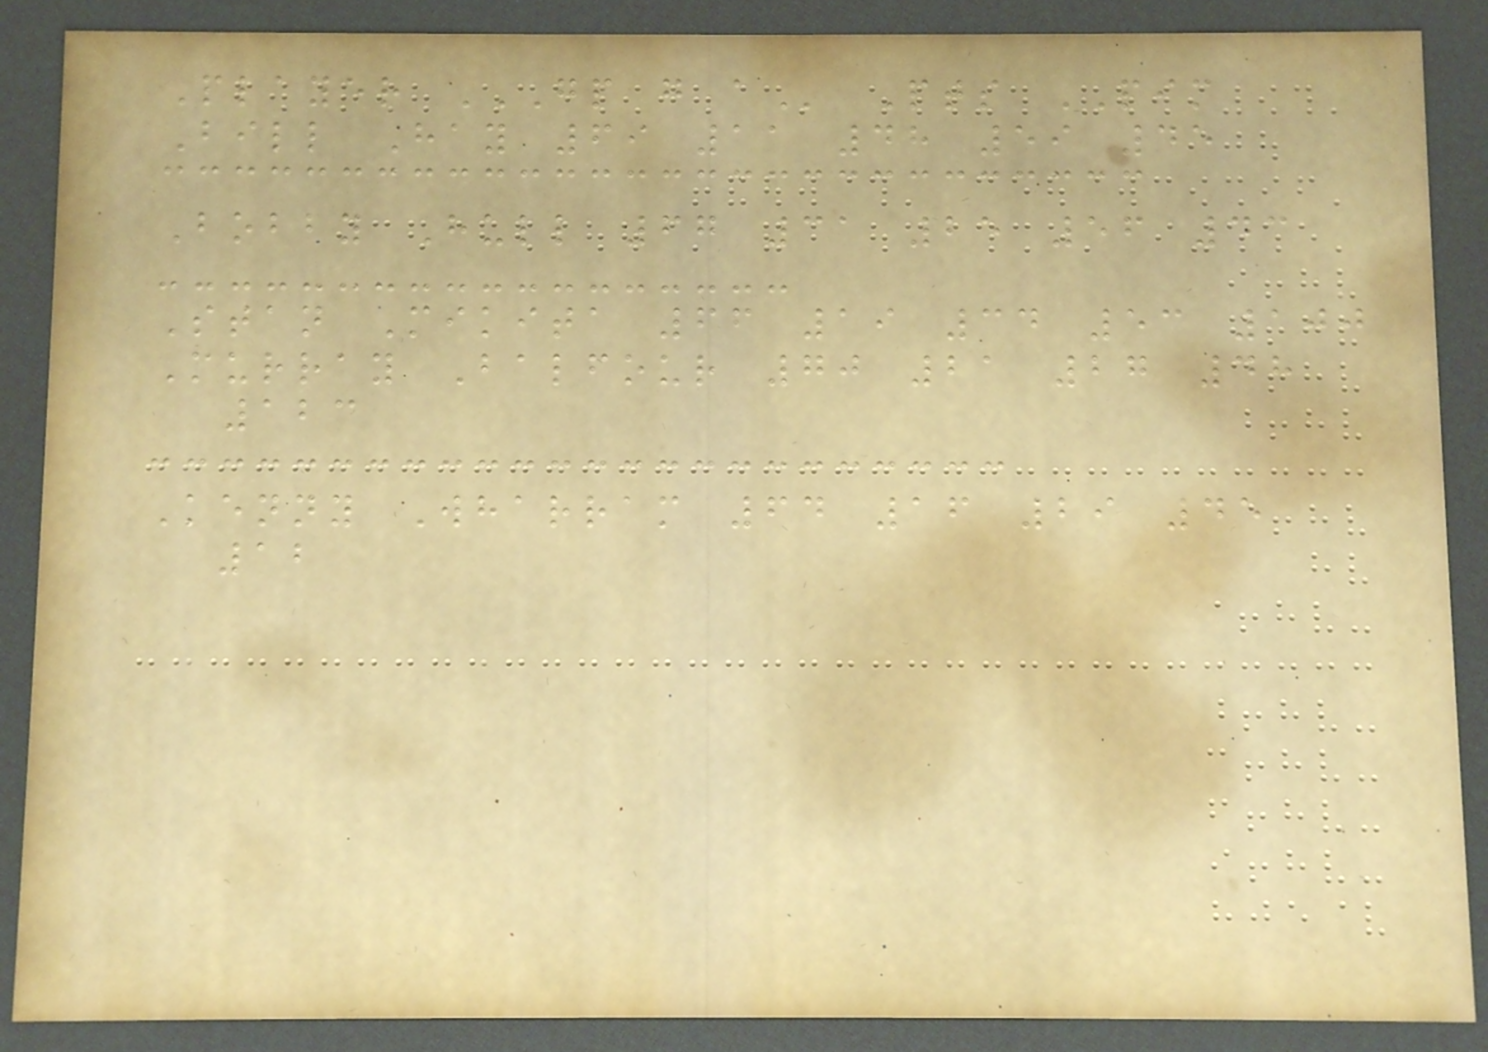Player GP G A Pts PIM
Bill Hay 69 11 48 59 45
Bobby Hull 67 31 25 56 43
Stan Mikita 66 19 34 53 100
Murray Balfour 70 21 27 48
123
Kenny Wharram 64 16 29 45
12
